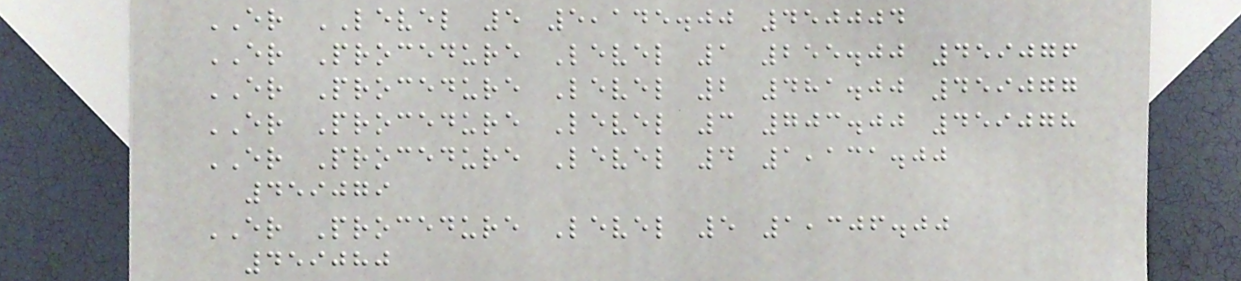ER LEVEL 5 5,145.00 450004
ER Procedure Level 1 255.00 459076
ER Procedure Level 2 481.00 459077
ER Procedure Level 3 703.00 459078
ER Procedure Level 4 1,131.00
459079
ER Procedure Level 5 1,306.00
459080
